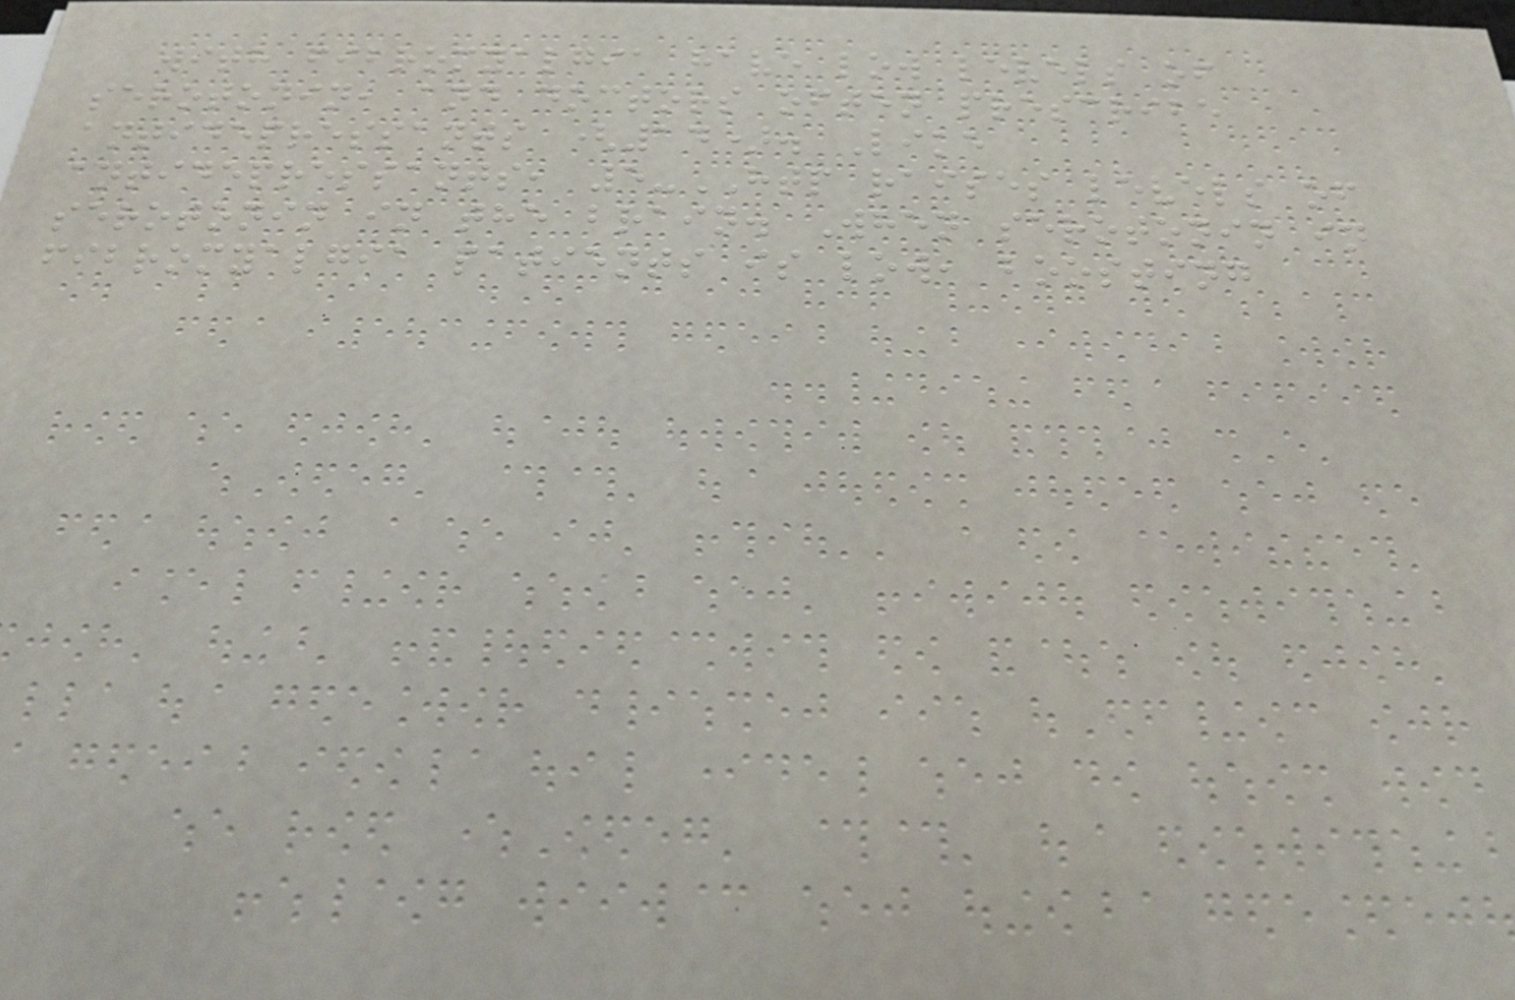with fibromyalgia have low levels of
serotonin, and doctors often prescribe
antidepressants (14). Like
antidepressants, 5-HTP raises levels of
serotonin in the brain. When serotonin in
fibromyalgia patients is low, boosting
